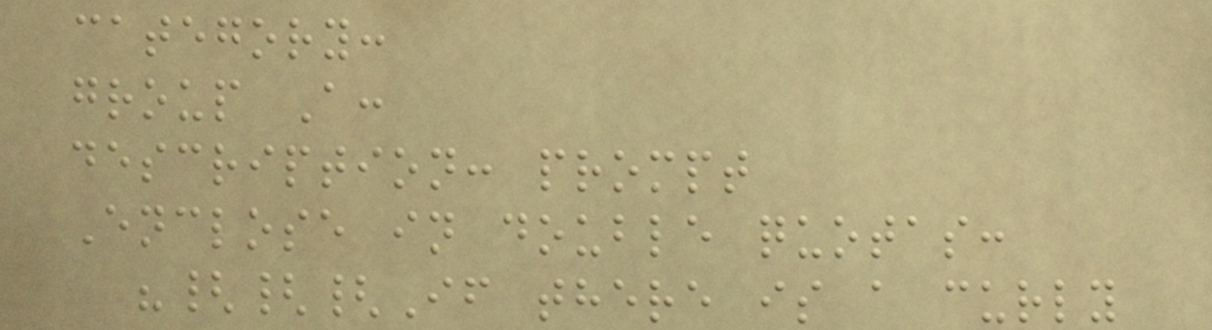category:
group A:
description: prompt
Enclose in double quotas:
"{{{If there is a curly
